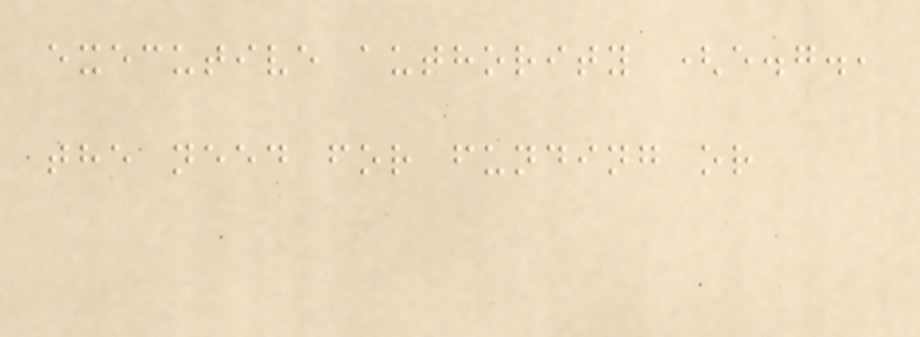executive authority (e.g.,
the need for funding or
